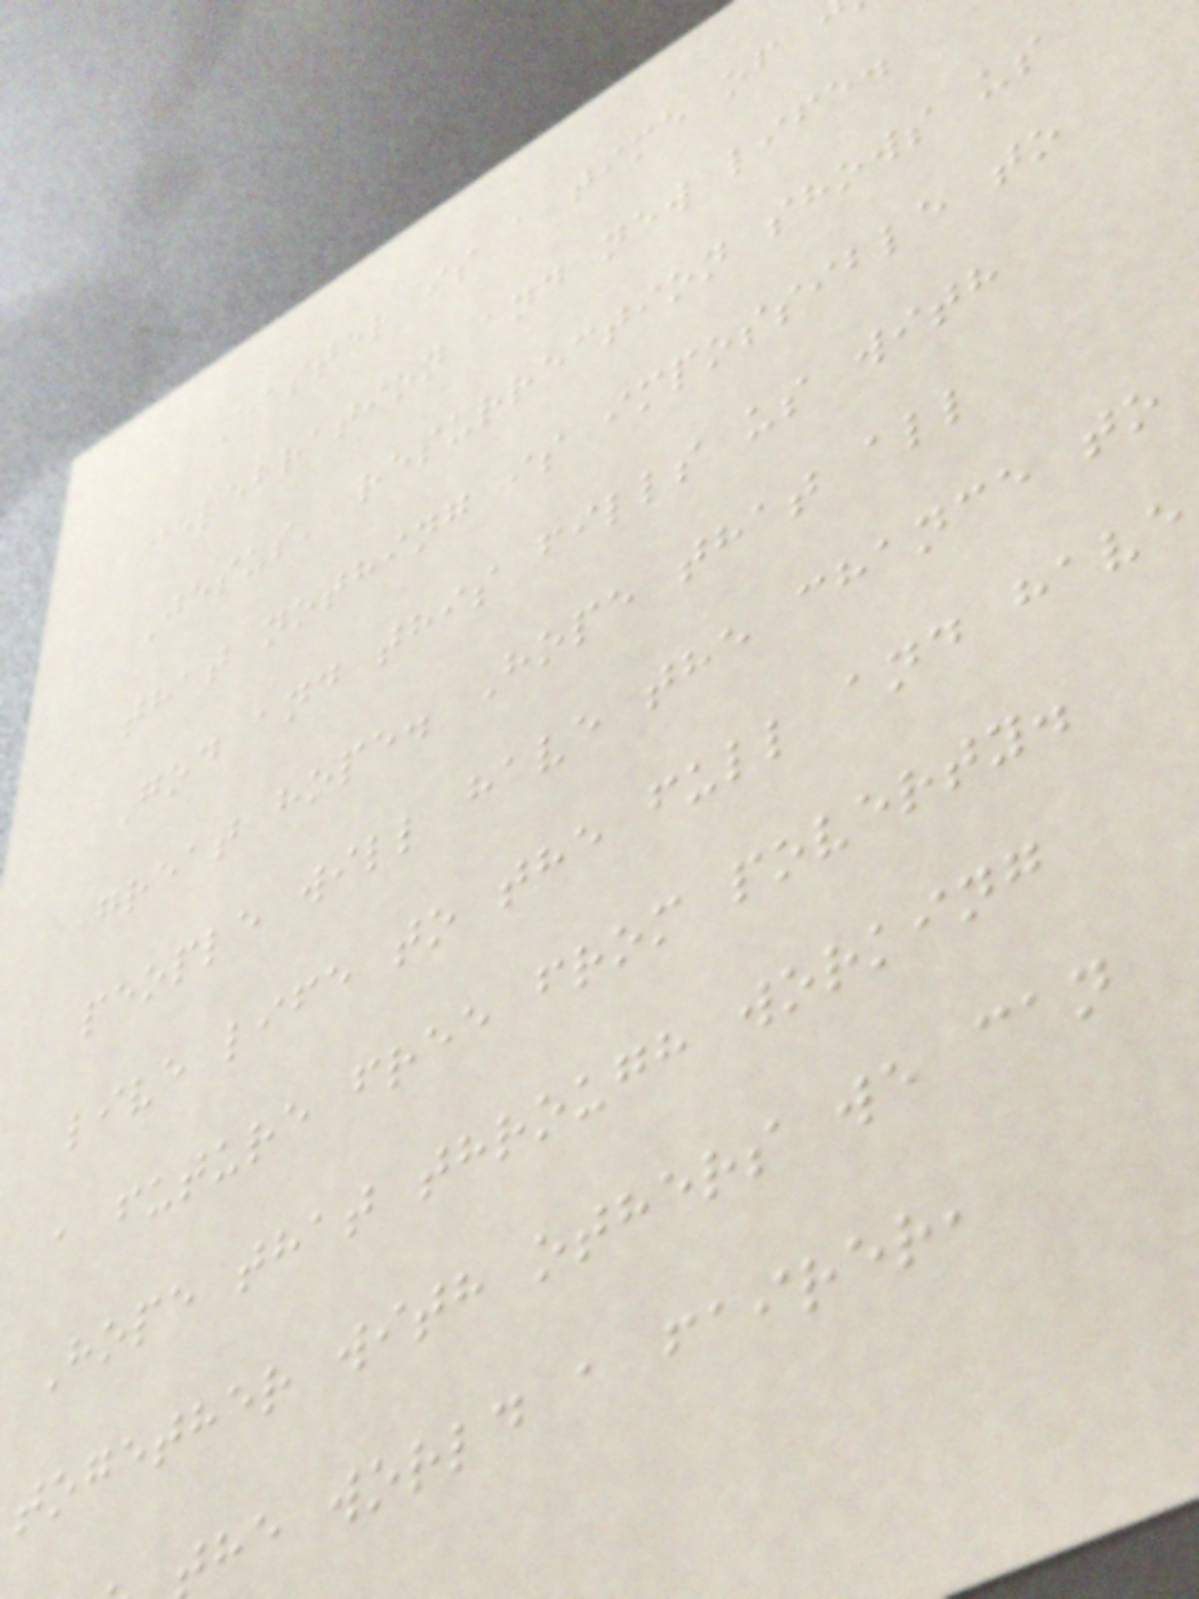Easter is a time of
celebration and new life.
Jesus' resurrection shows us
that nothing is impossible to
God and this fills us with
great hope. Hope that all
people will have the chance to
live life to the full and have
a future free from poverty.
Hope that through working
together with others we can
he world a fairer,
